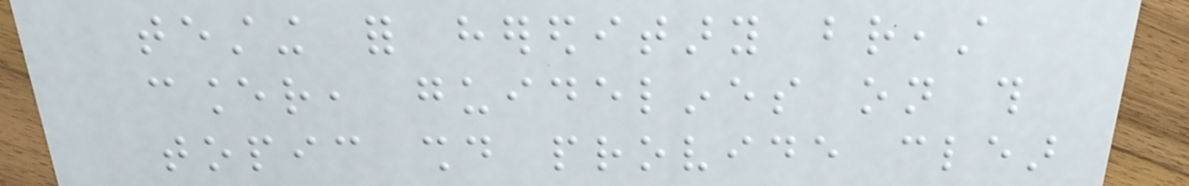testing for hereditary breast
cancer, guidelines on this
topic should provide clear
